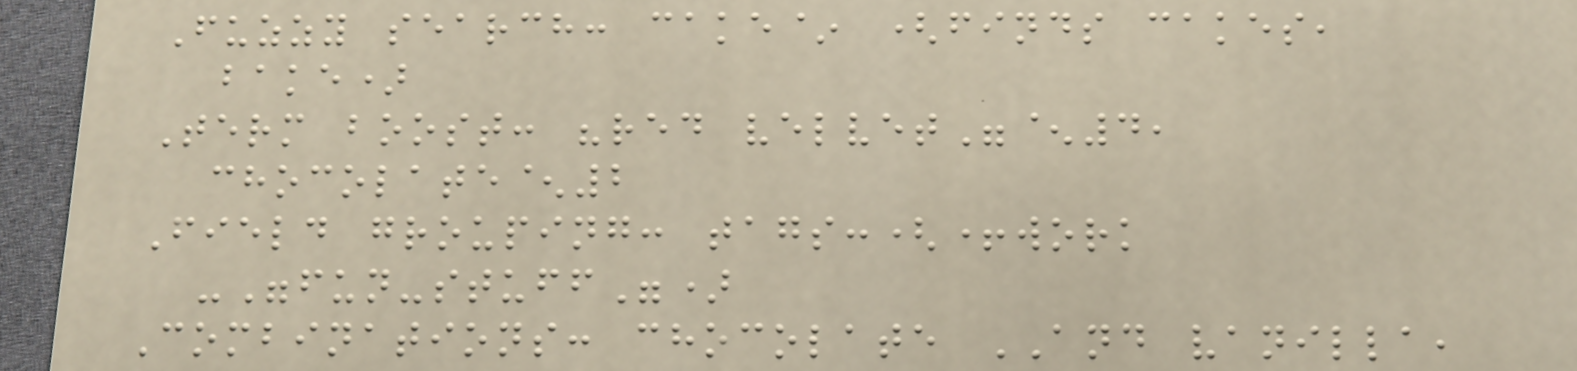Fuzzy search: cake~ (finds cakes,
bake)
Term boost: "red velvet"^4,
chocolate^2
Field grouping: tags:(+work
-"fun-stuff")
Combinations: chocolate AND vanilla,
